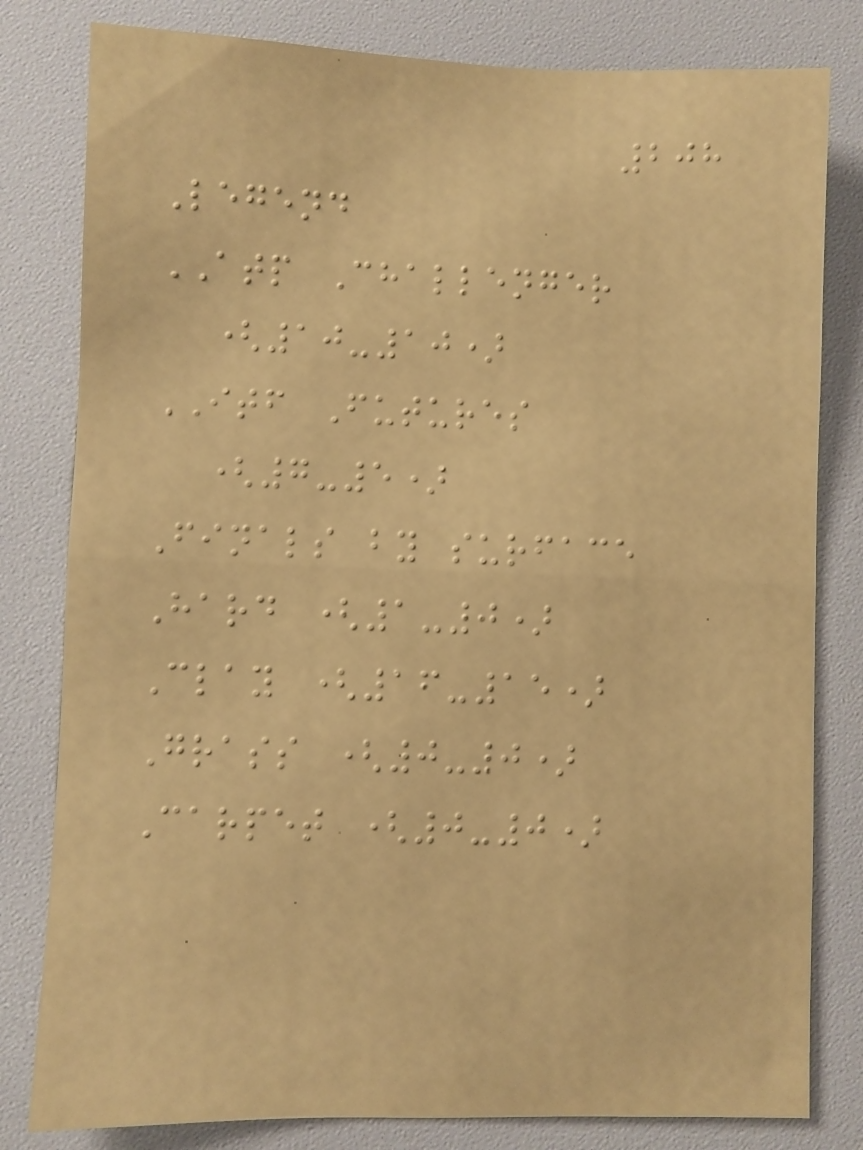208
Legend
ATP Challenger
(10-10)
ITF Futures
(7-5)
Finals by surface
Hard (1-0)
Clay (16-15)
Grass (0-0)
Carpet (0-0)
